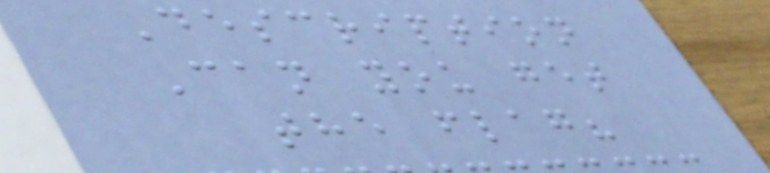Description
Can you get
the flag?
